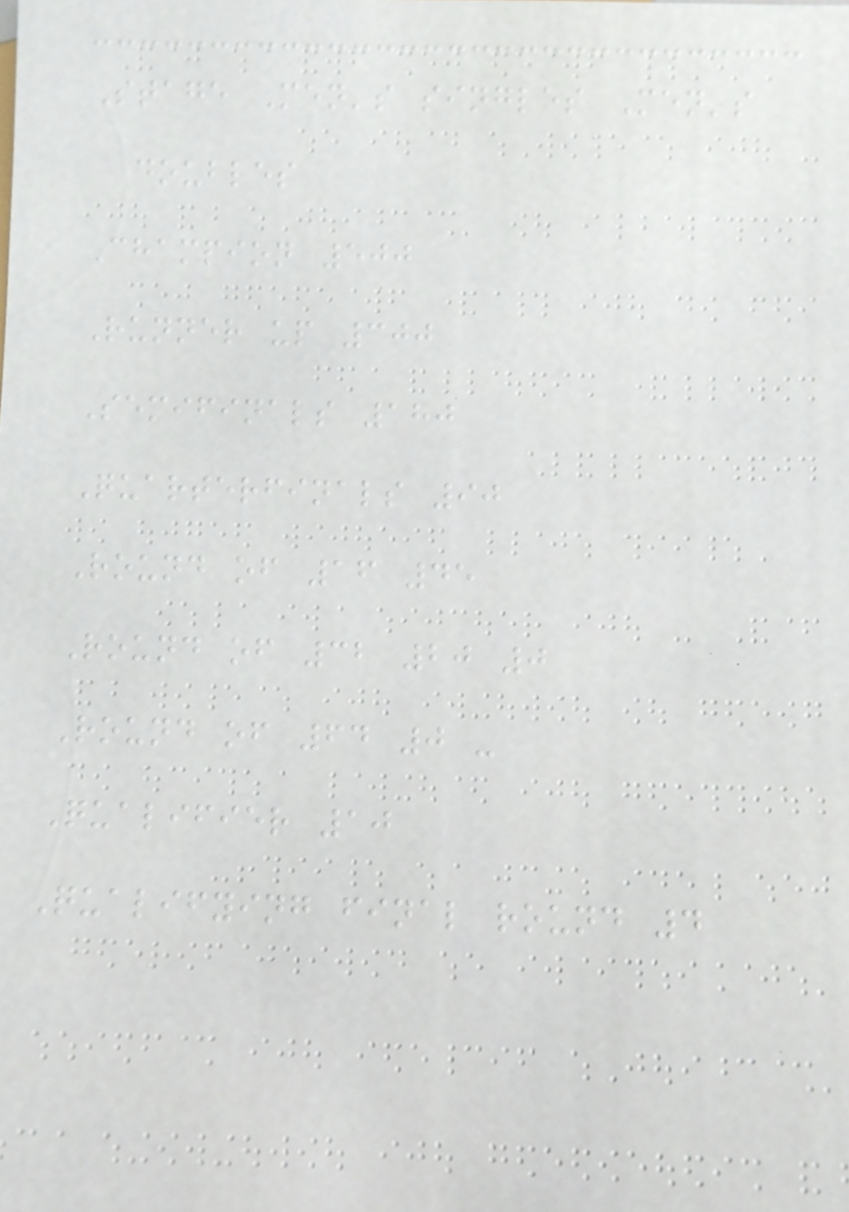Stage Men's singles Men's
doubles
Champion 500
Runner up 300
Semifinals 180
Quarterfinals 90
Round of 16 45
Round of 32 20 0
Round of 64 0 -
Qualifier 10
Qualifying final round 4
